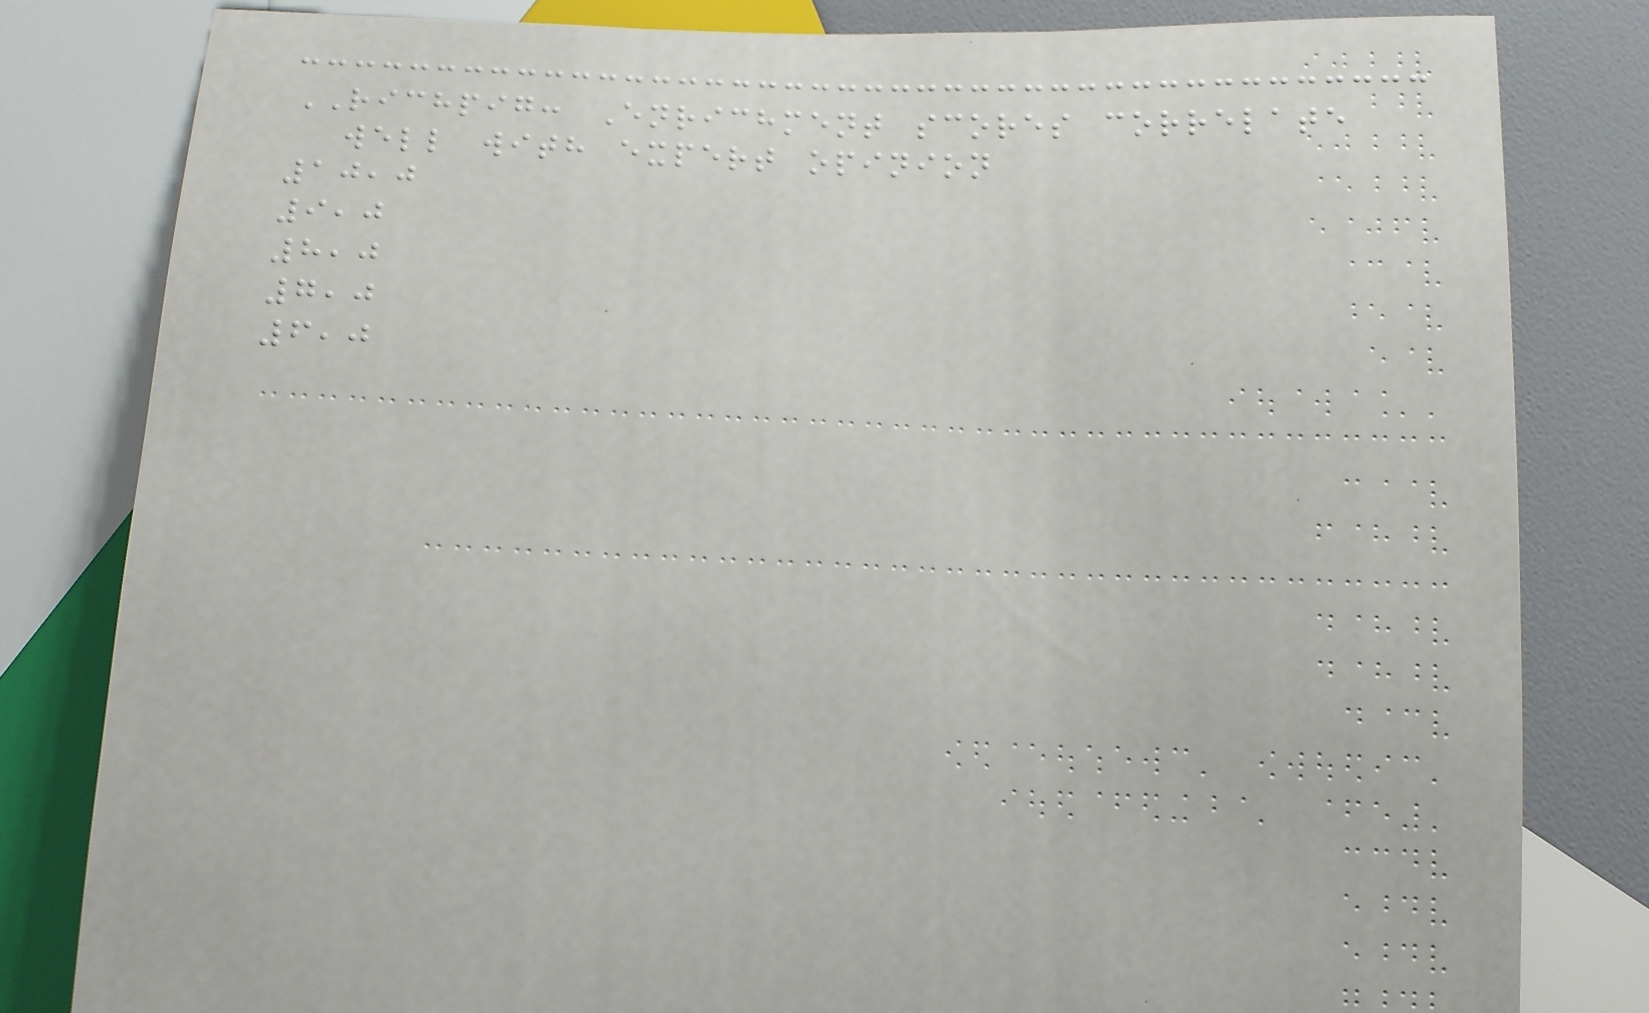RICHPIG: Enrichment scores correlate
well with expert opinion
10,0
9,0
8,0
7,0
6,0
